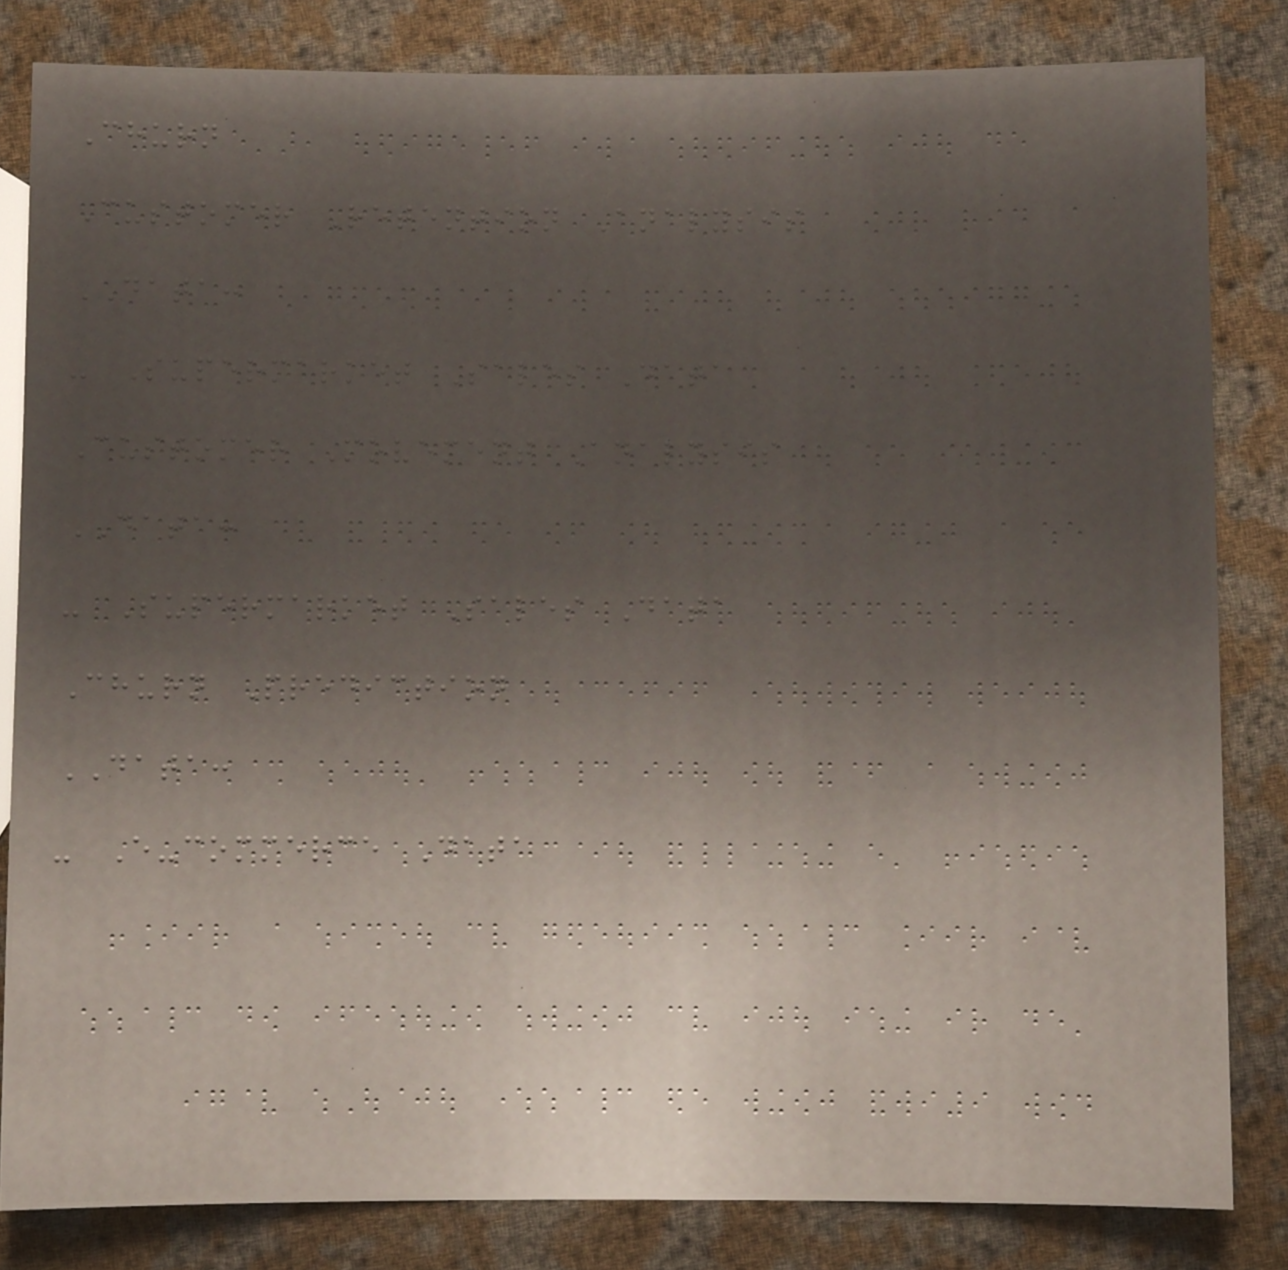Churn
Customer Retention Analysis
DATA:
- Supermarket Sales Data
Customer Movement Analysis
DATA:
- Supermarket Sales Data
Churn Prediction
DATA:
- E-commerce Data
